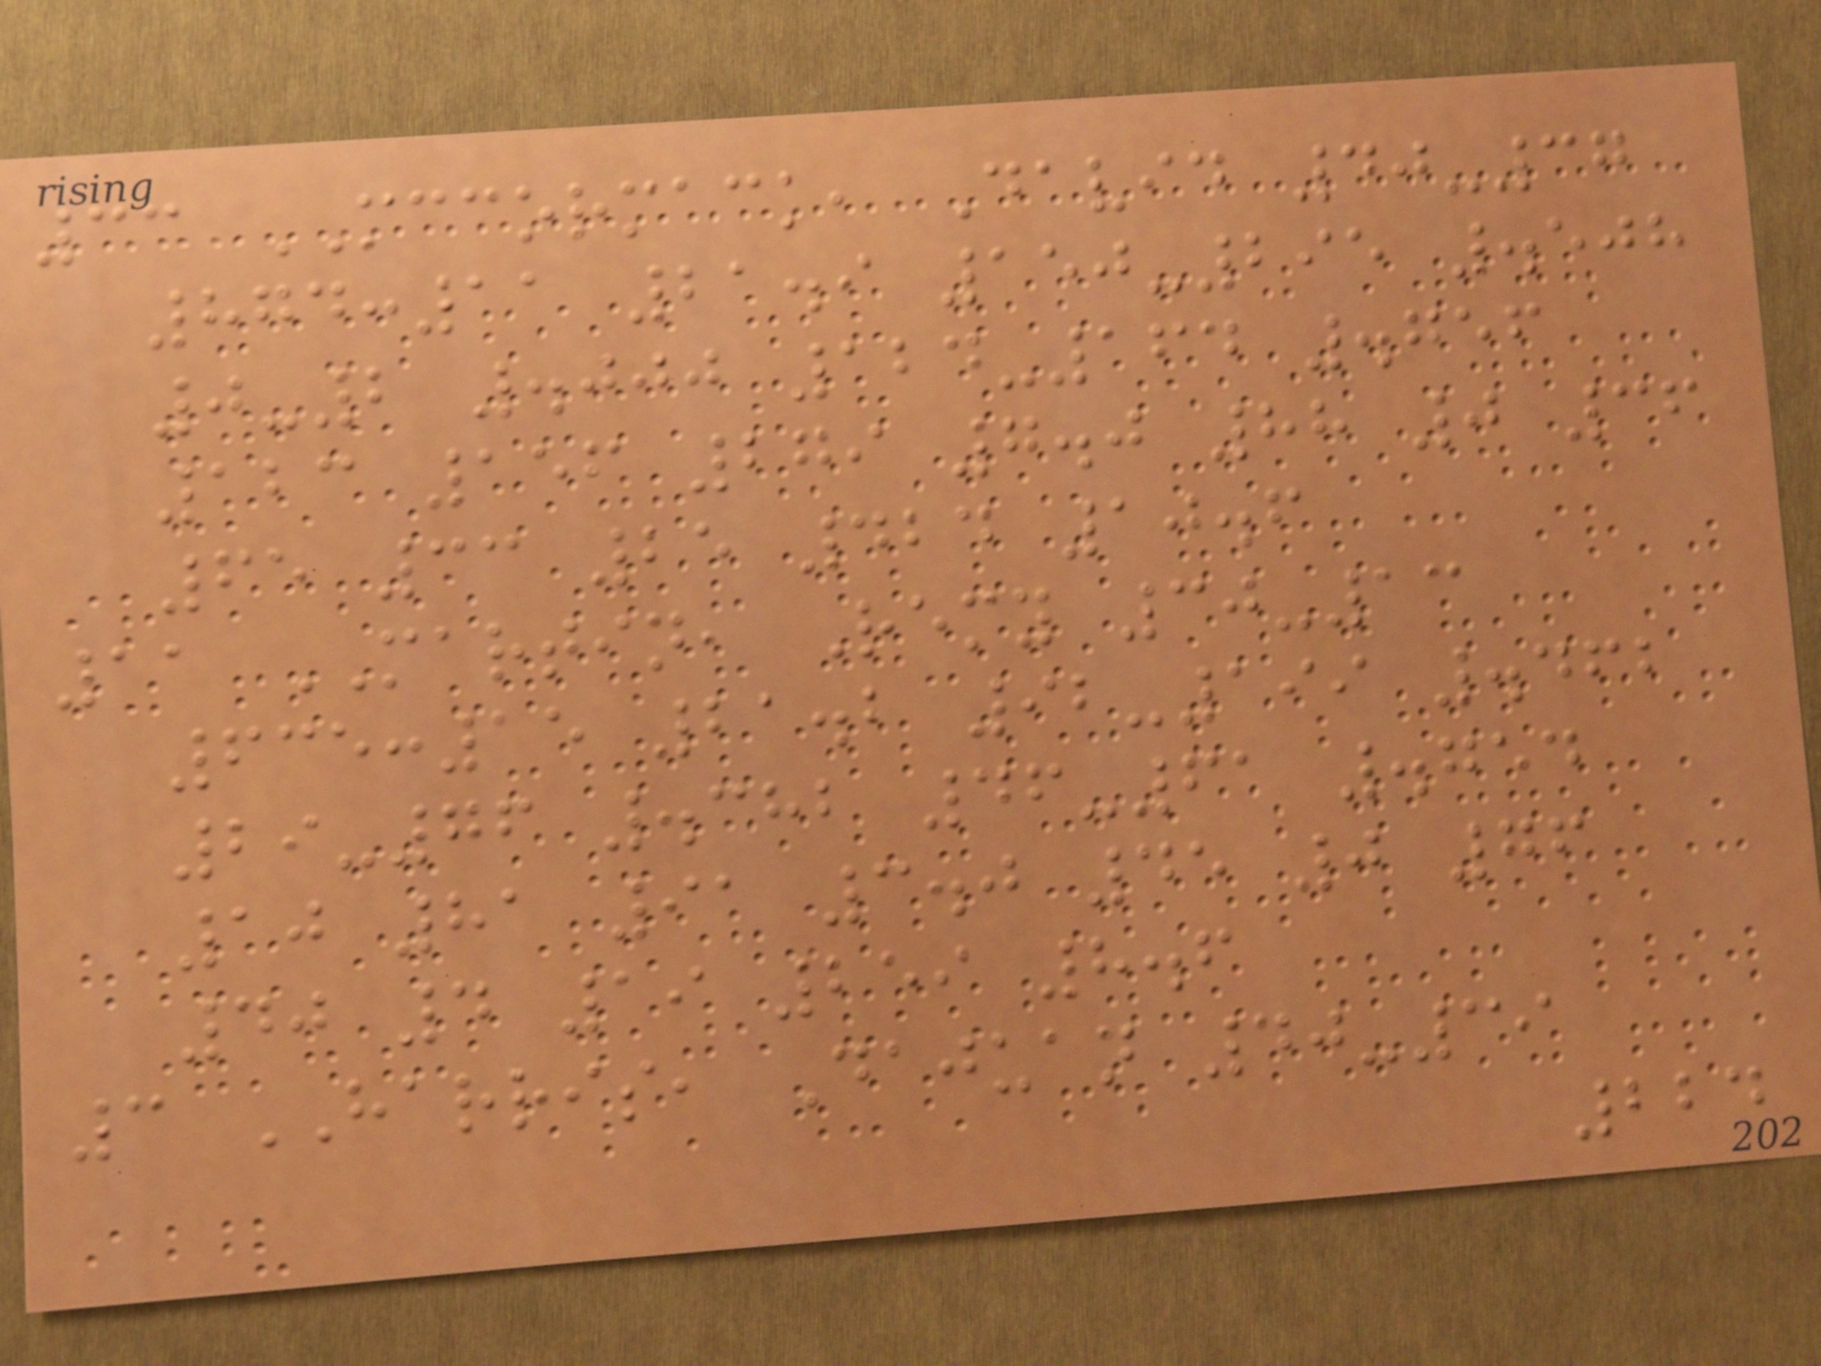33 MCCORMACK, David 40-37
874:11 21.9 150-295 .508
0-2 .000 124-164 .756
123 156 279 7.0 88 0 36
65 33 25 424 10.6
11 MARTIN, Remy 30-13
635:15 21.2 92-199 .462
29-76 .382 46-61 .754
10 81 91 3.0 45 0 76
40 4 19 259 8.6
3 HARRIS, Dajuan 40-39
224
